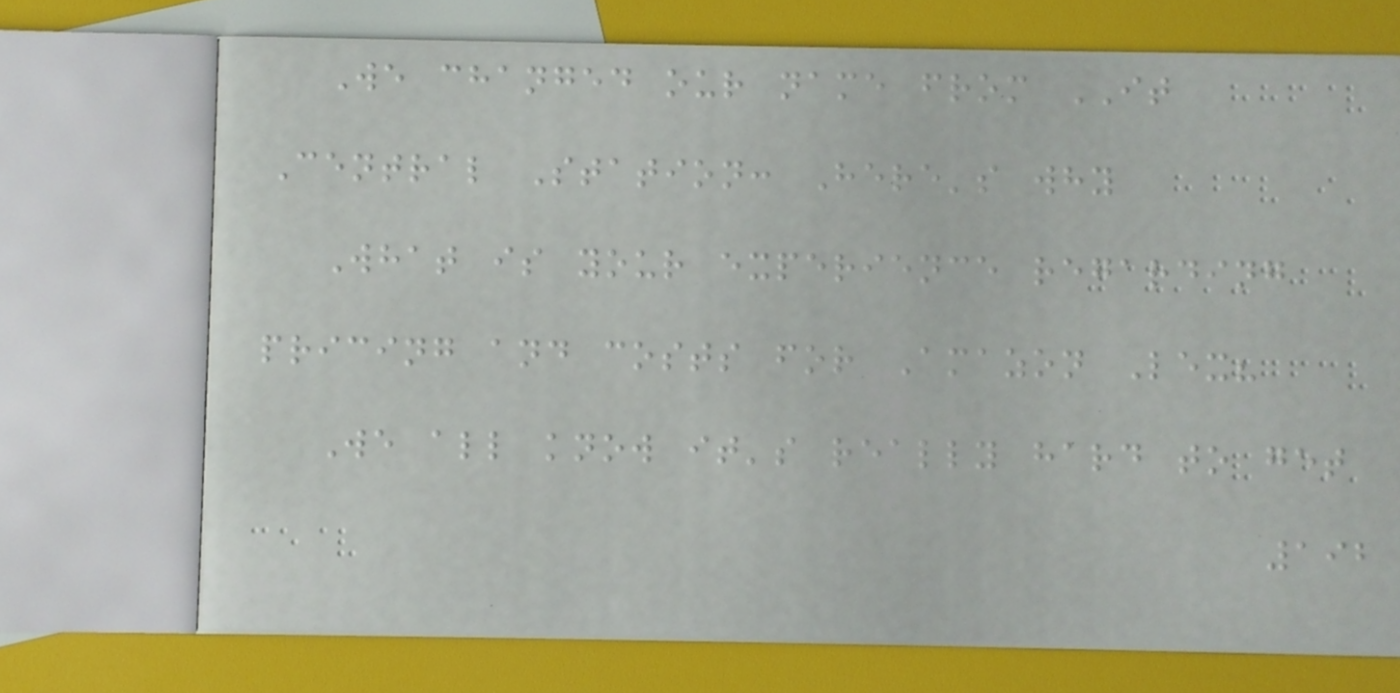We changed our name from IT
Central Station: Here's why
What is your experience regarding
pricing and costs for Amazon Lex?
We all know it's really hard to get
192
